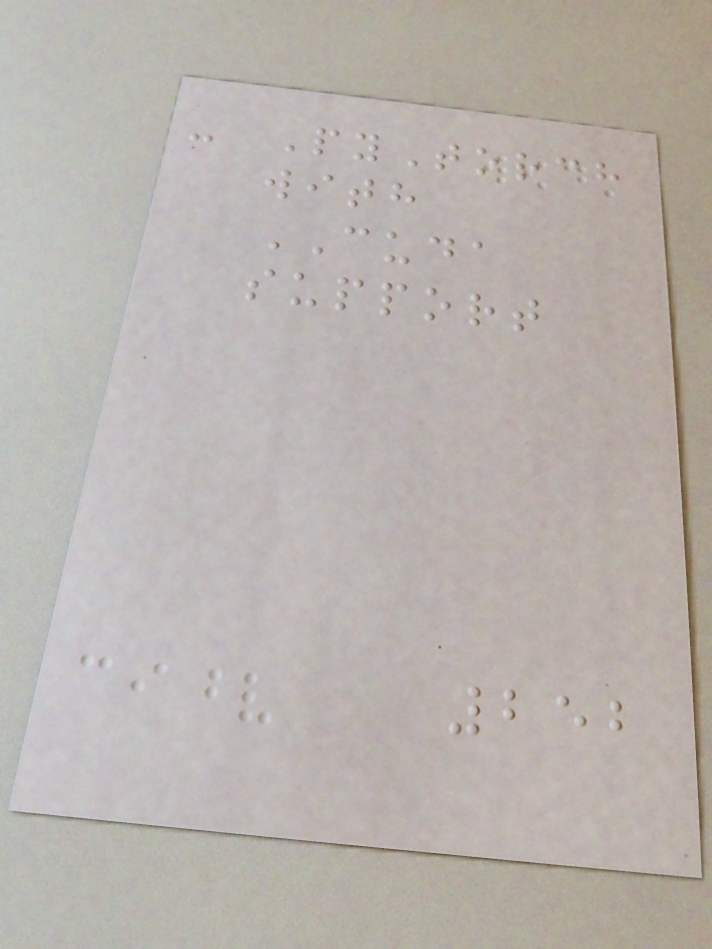- PyTorch
with
CUDA
support
252
